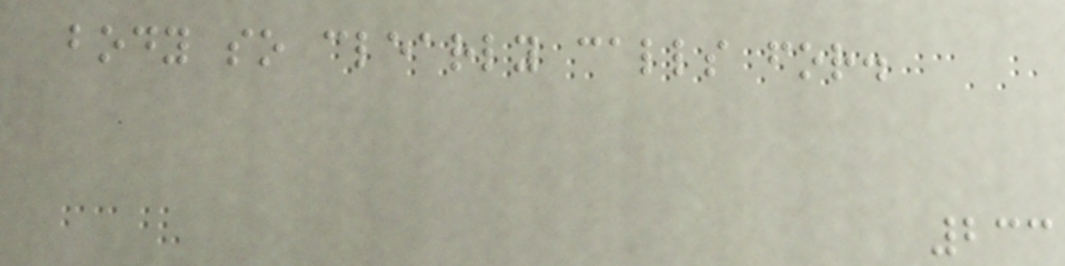body so clearly calls for.
233
